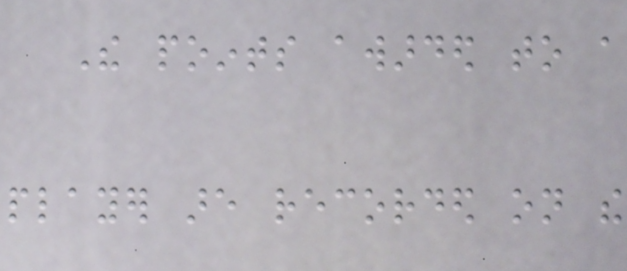The points awarded to a
player are recorded on the
